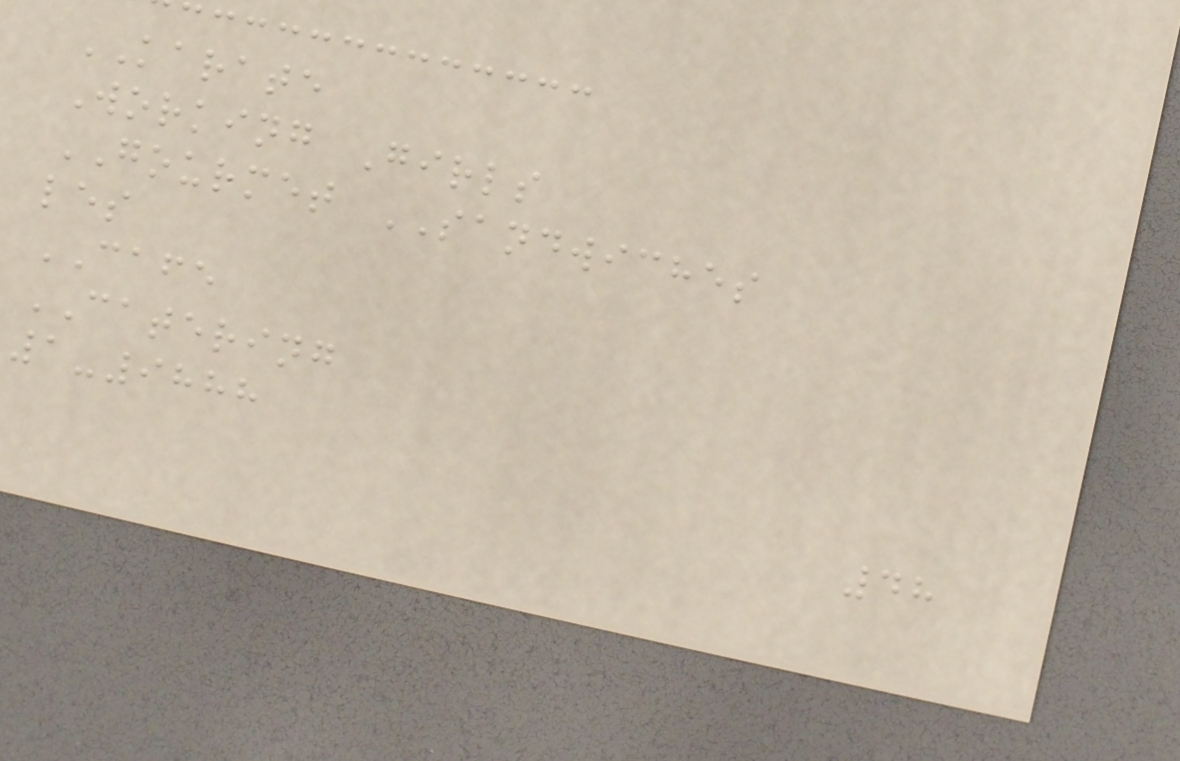KARATE
Working Girls
GOURMET SANDWICHES
les
CAFE
CATERING
1-9888
48
